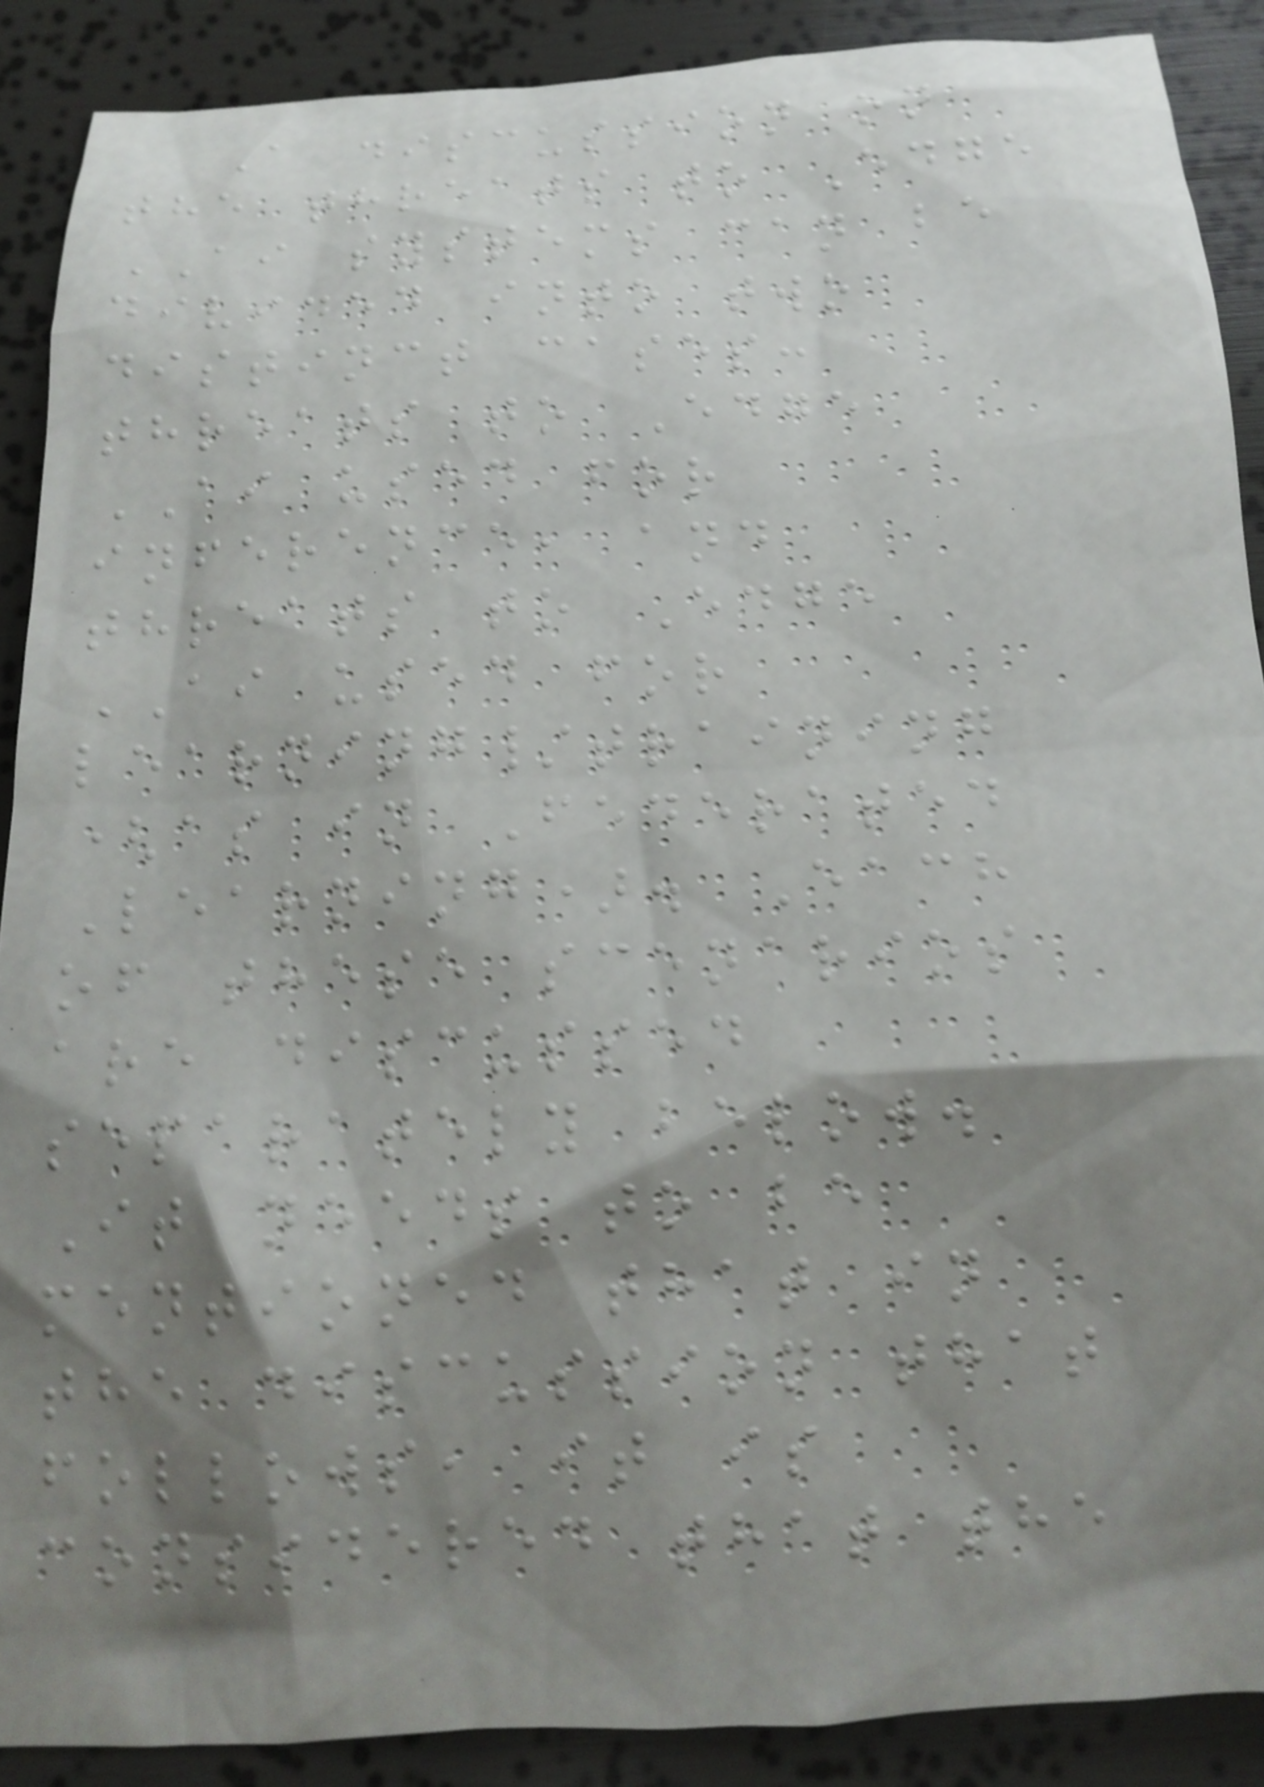A discussion on
the threats to Edge
AI systems can be
divided into two
distinct cases:
threats to Edge
AI used for
inference, and
threats to Edge
AI used for
learning/training
(as in Federated
Learning). Each
of these scenarios
are discussed
separately below.
It needs to be
mentioned that in
the discussion that
follows, it is
considered that the
